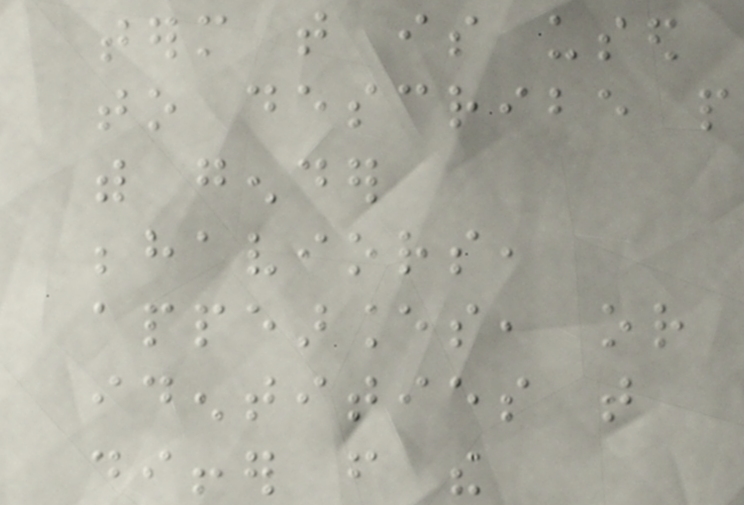term that is used
to describe people
with gender
behaviors,
appearances, or
identities that
differ from the
